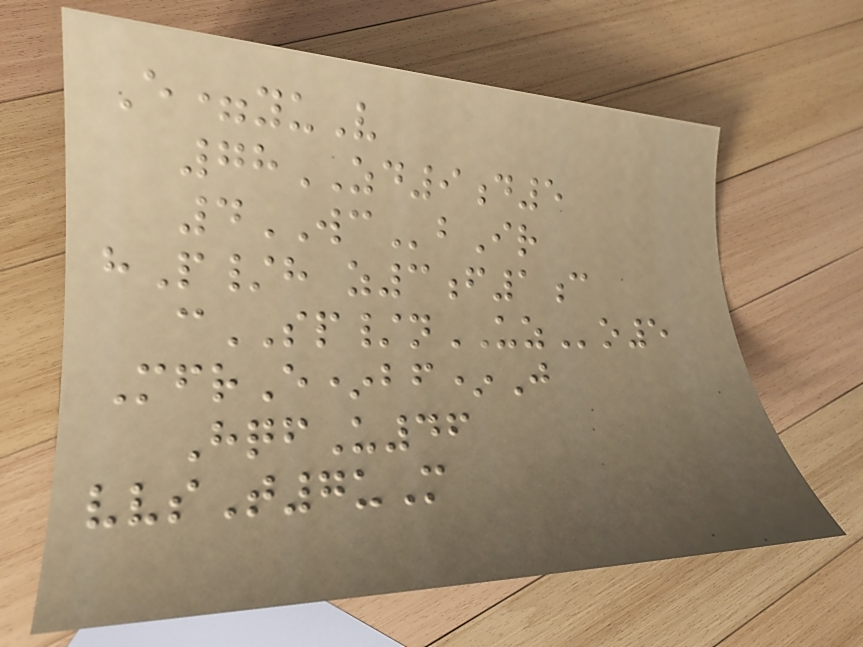E=yuV
78ZD9d5
4WCbIr
hP/h z3f1c
cSP/nUZo5
MfrE*bf*J
HqfU46
vvsT7uM
